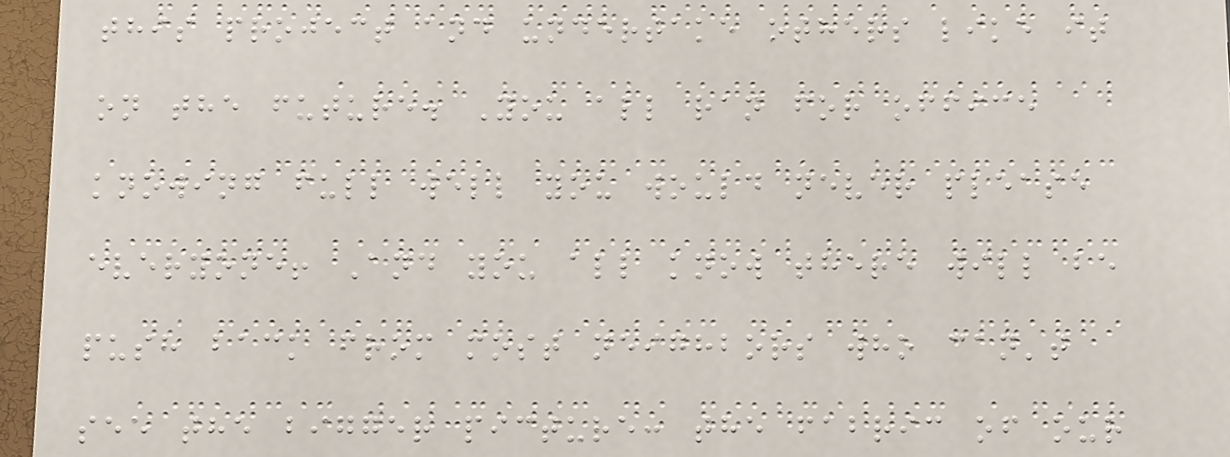this project and undertake others like it
on the future. You all ran for office
knowing full well you would never please
everyone! And you all know there will be
push back from most neighbors who can't
see the bigger picture: the fabric of our
